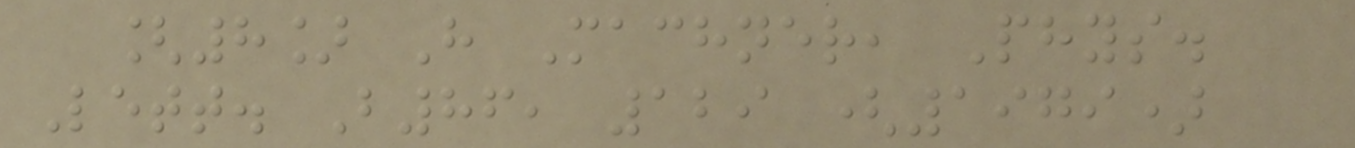[8] H Machner, Phys.
Lett. B86, 129 (1979)
